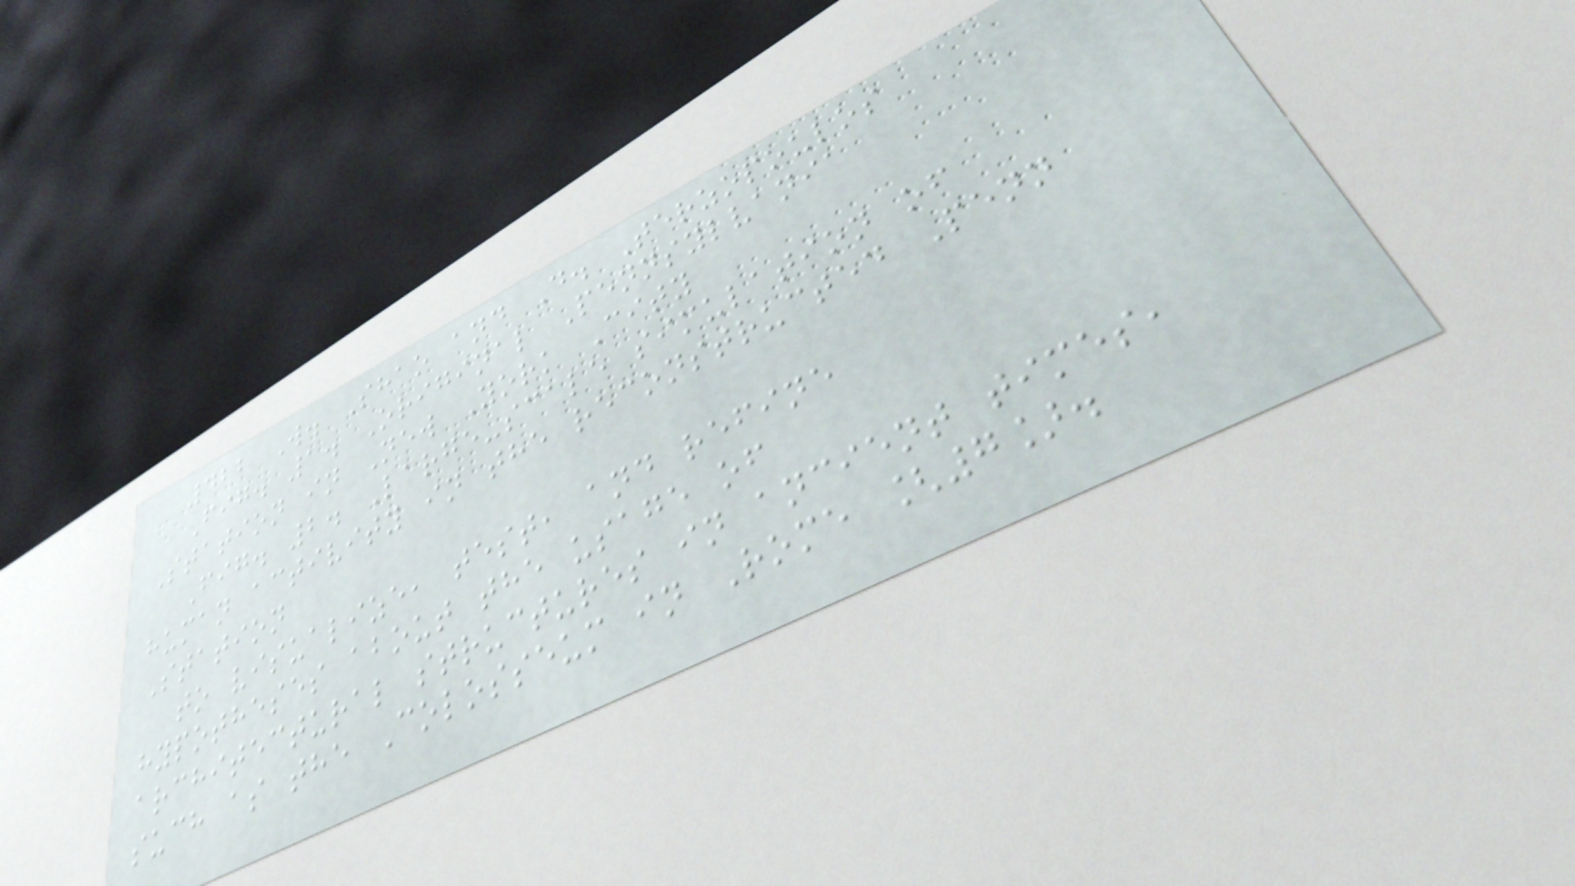422 W. Shao and D. Terzopoulos
Fig. 1. Original Pennsylvania
Station in New York City
Fig. 2. Large-scale simulation of
human activity in the reconstructed Penn
Station
to visualize, test, and refine
hypotheses about the usage of
architectural structures in ancient times,
such as the Colosseum in Rome [7].
